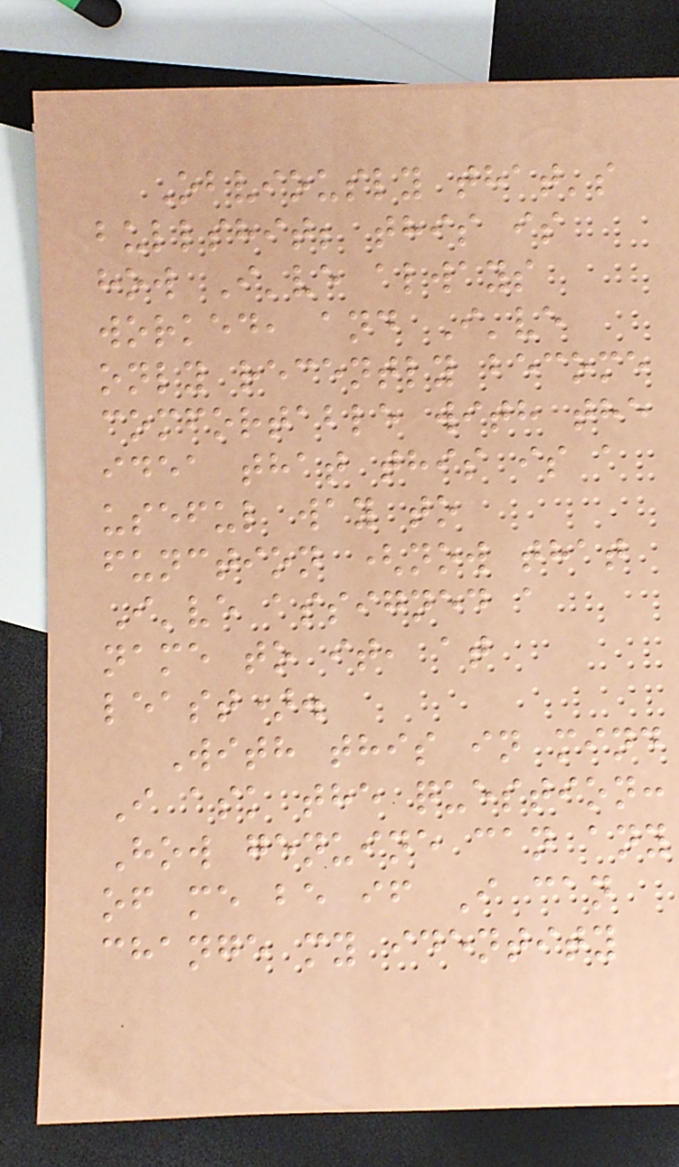Obviously that's
bullshit; this is
how I've always
worked, and I've
only recently become
comfortable with the
idea that this is a
useful way to
function (now that
I've assigned a
name to it, at
least).
With this in mind
I ask the question:
How genuine can any
of me be if I can
change my identity
